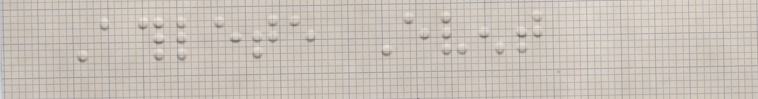Athlete Event
